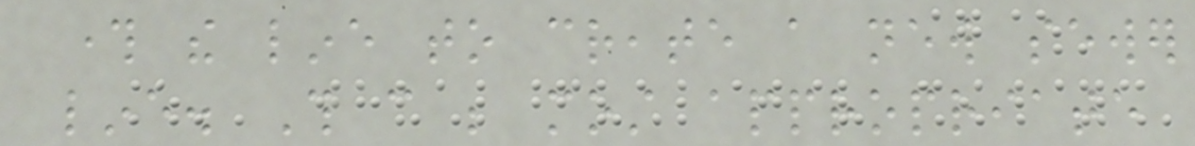through the line to create a new sewer
line. This can be most appropriate
